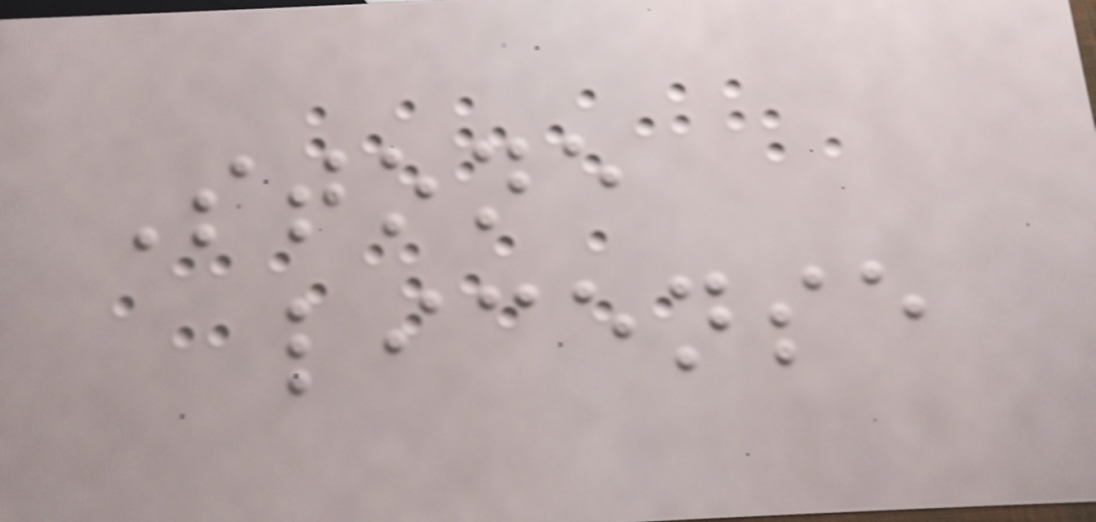Stone
license
